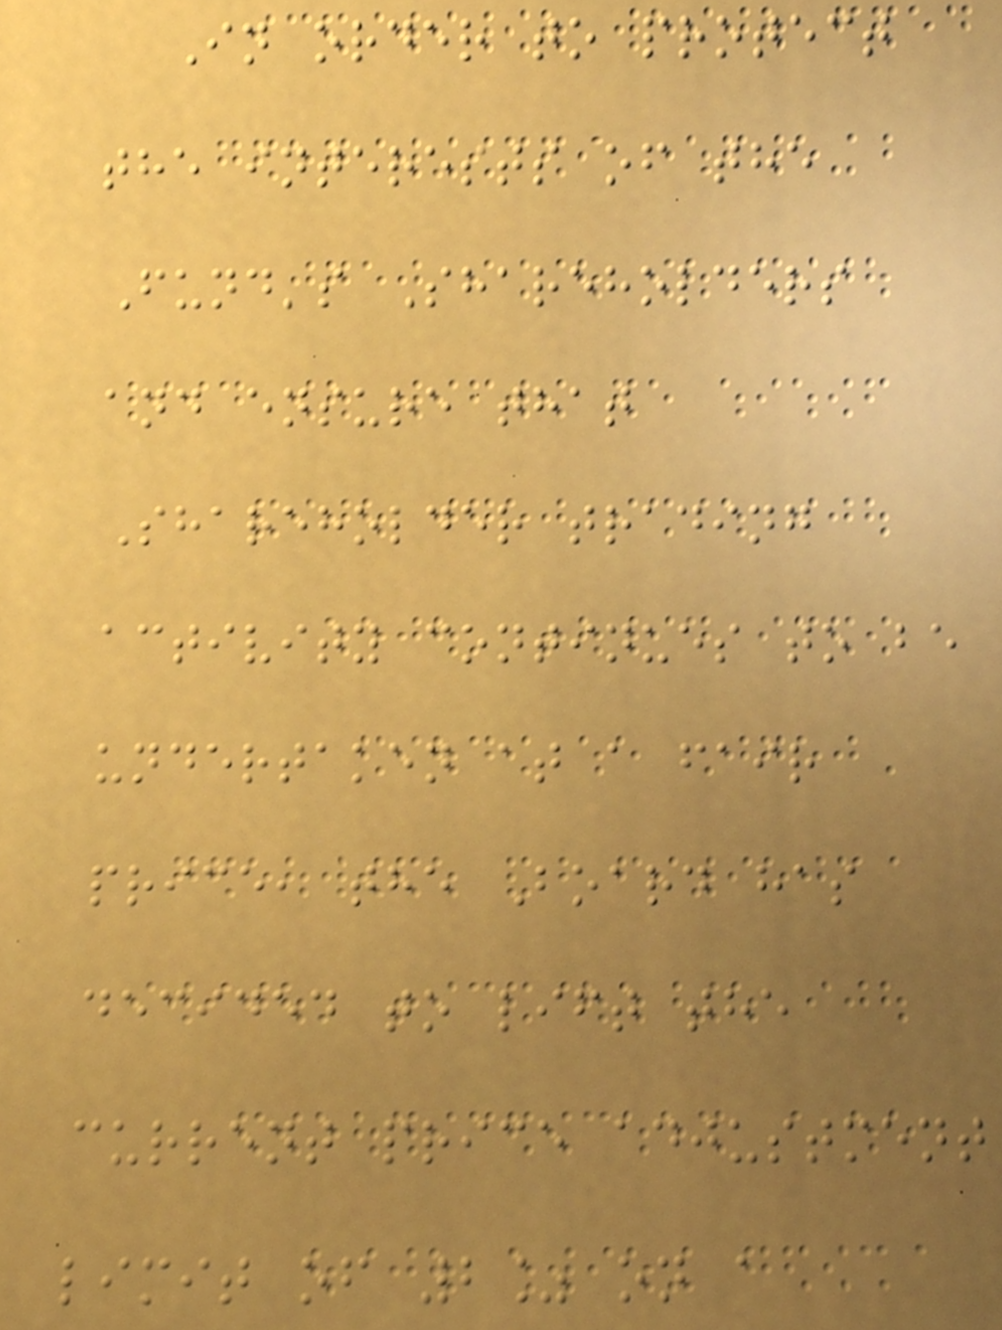In order to protect
the interests of the
Fund's Shareholders
and ensure that
Shareholder trading
activity continues to be
undertaken at a fair
price, the Board has
decided to lift the
current price adjustment
limit of 2% on a
